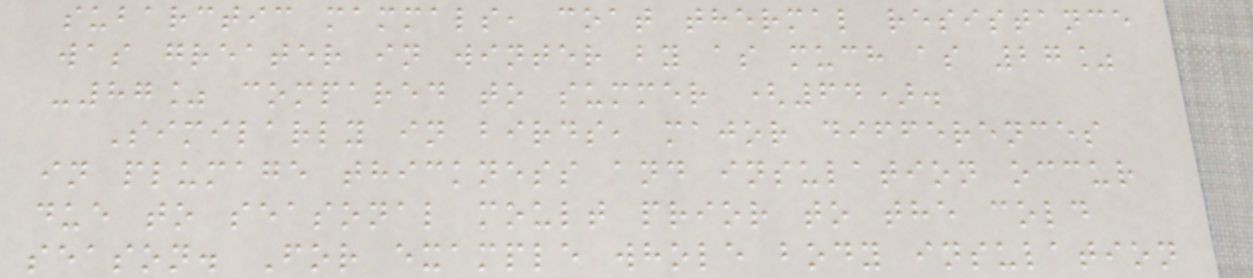subarctic mammals, coat thermal resistance
was greater in winter by as much as 27%
-87% compared to summer (64).
Similarly in birds, major differences
in plumage thickness and insulation occur
due to seasonal moult prior to the cold
season. For example whole body insulation
